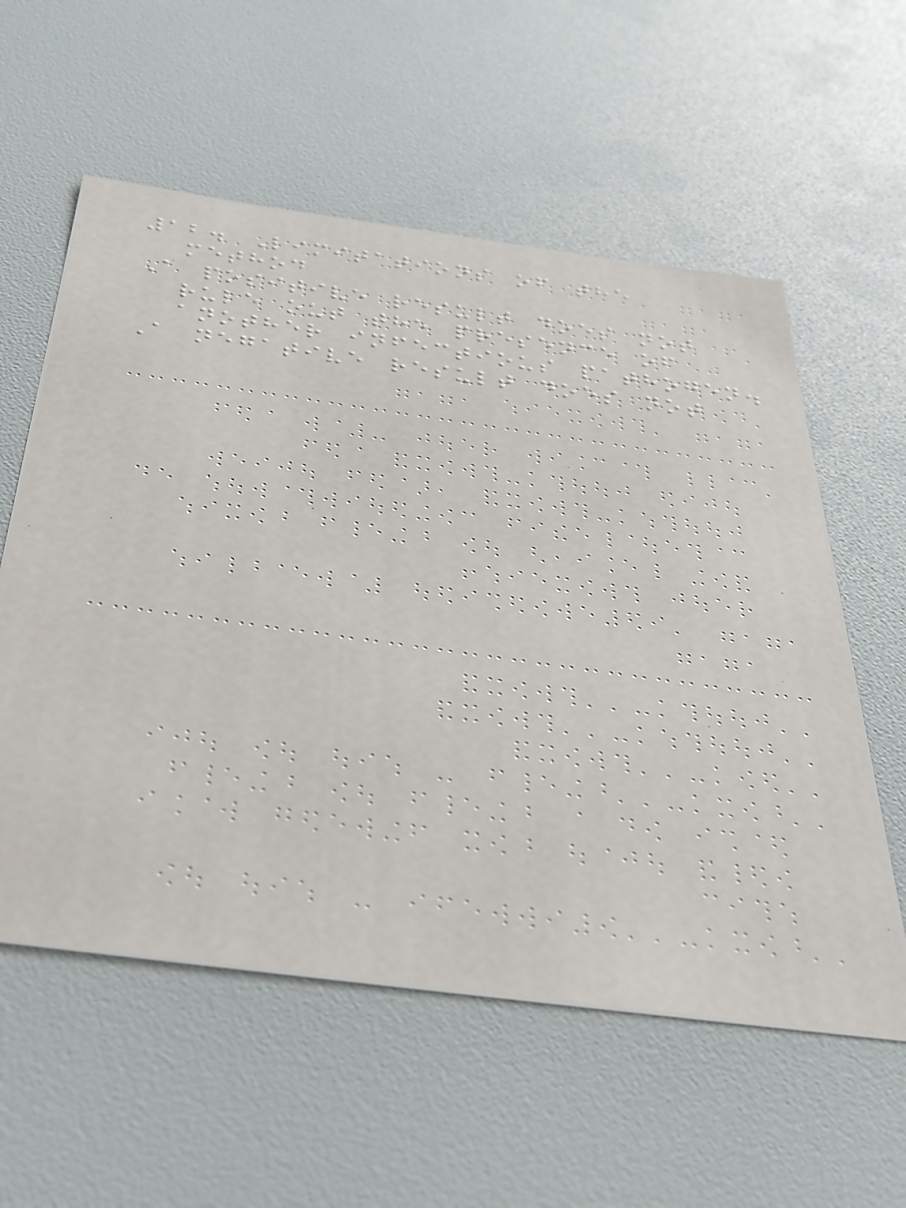12. Limitations of the
method
A positive result does not
rule out the presence of
another infectious pathogen.
A negative result does not
